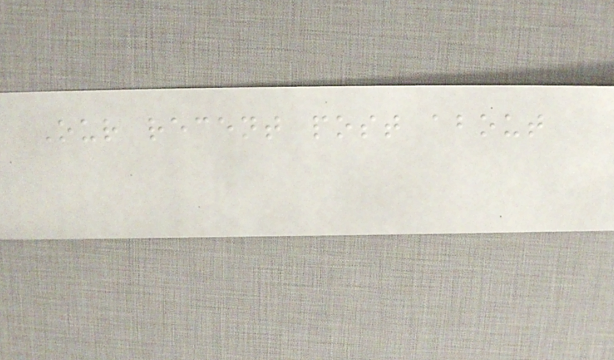Our recent post about
